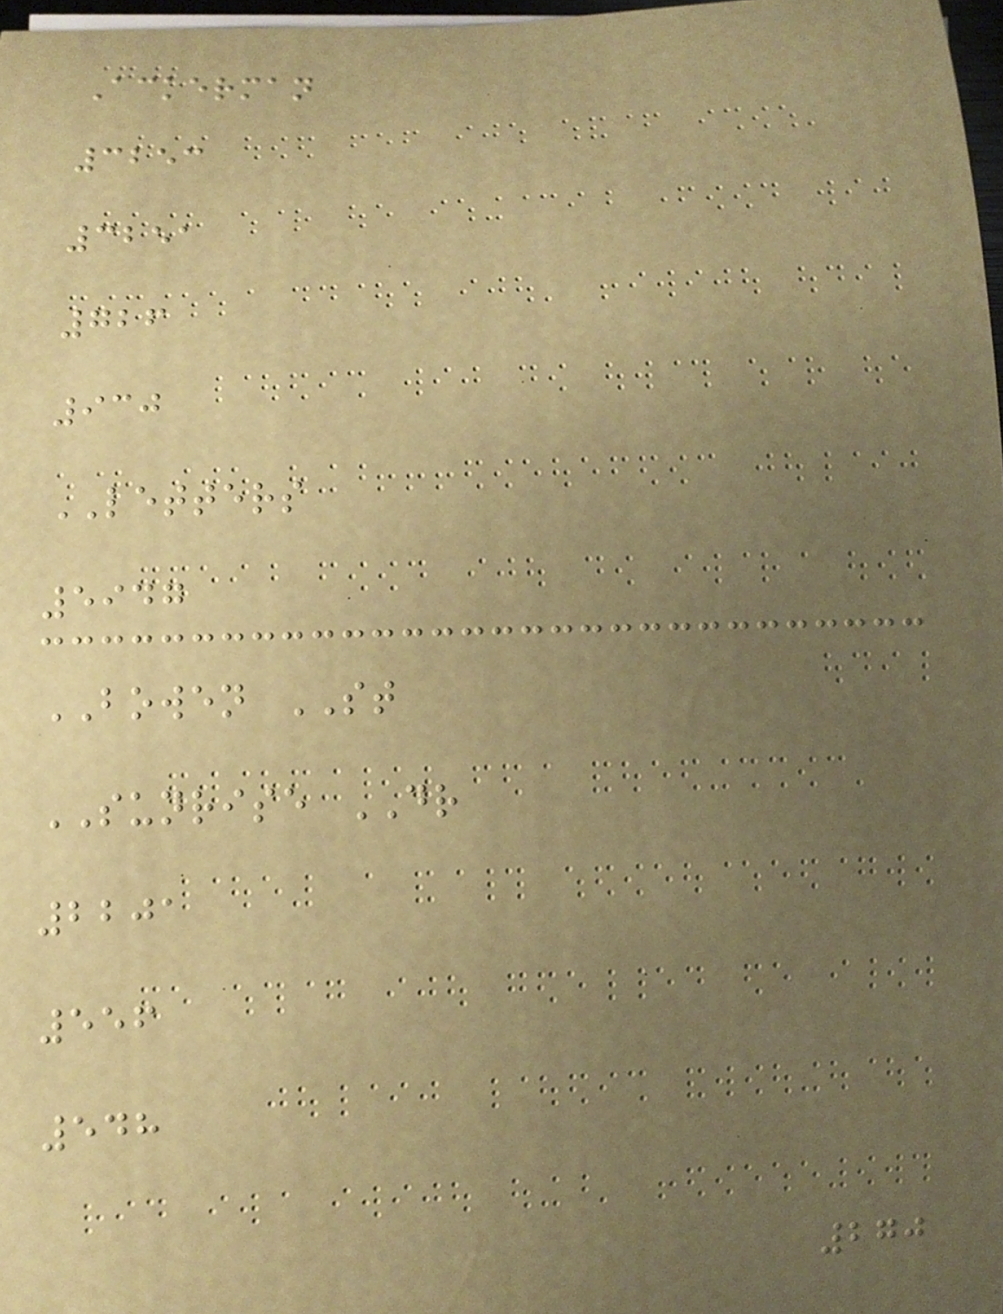Ackerman
3253
3251
726
930
LETTERS
5947
BOWEN ST
SUNRISE DR
2201
556
548
270
